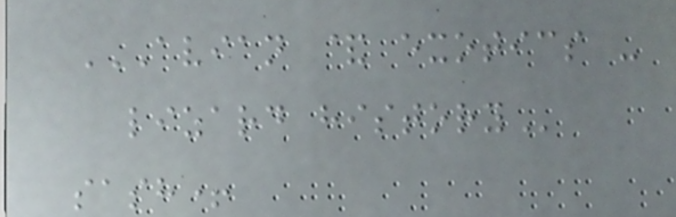AVIAN & EXOTICS -
LIZARD HISTORY
sash+
